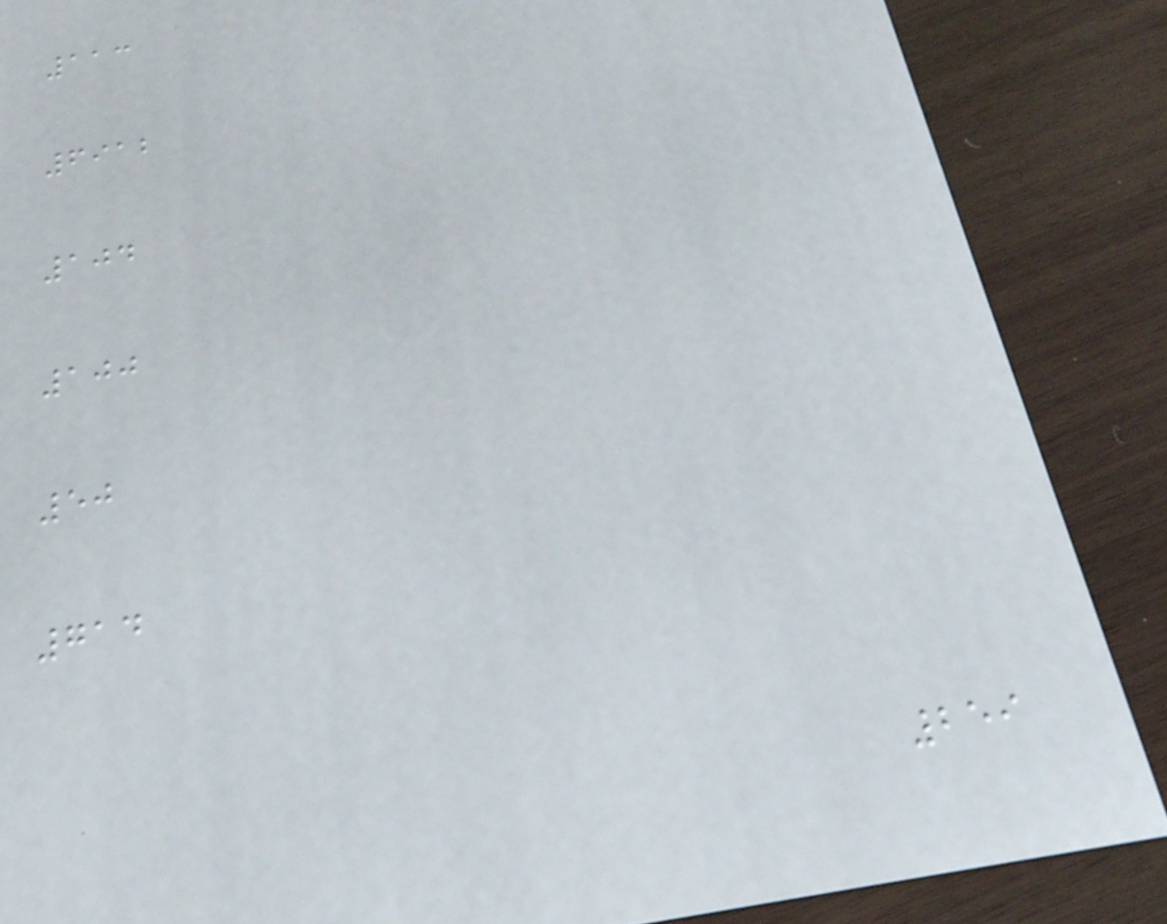113
6912
104
100
50
714
259
